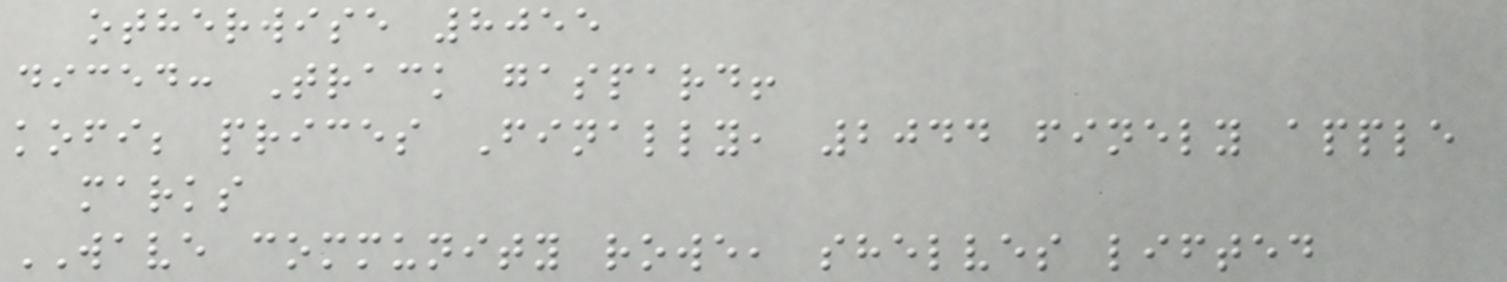otherwise 8055
diced: Track gaspard!
kofi; prices Finally, 2044 finely apple
marks
WAVE community rowe, shelves lifted
